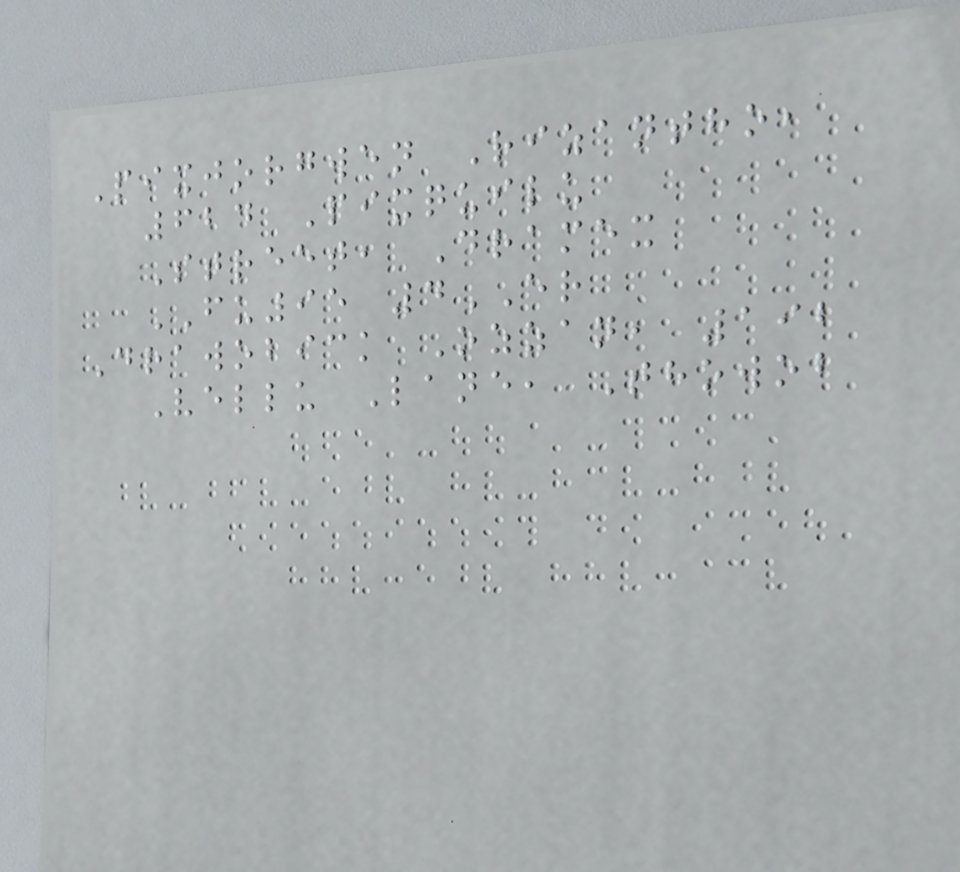Pixjorgwen Rizantho,
624 Pixquilu
Street, Dramex
FU95 4ER
Drawobick Ozzan, 192
Vellu Lane, Thowob
